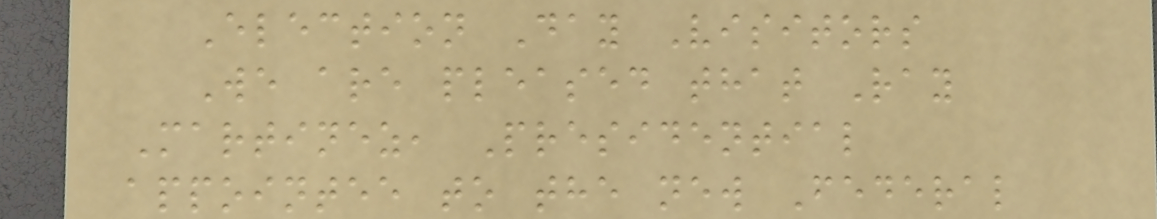Election Day Visitors
We are pleased that Ray
Martinez, Presidential
appointee to the new Federal
